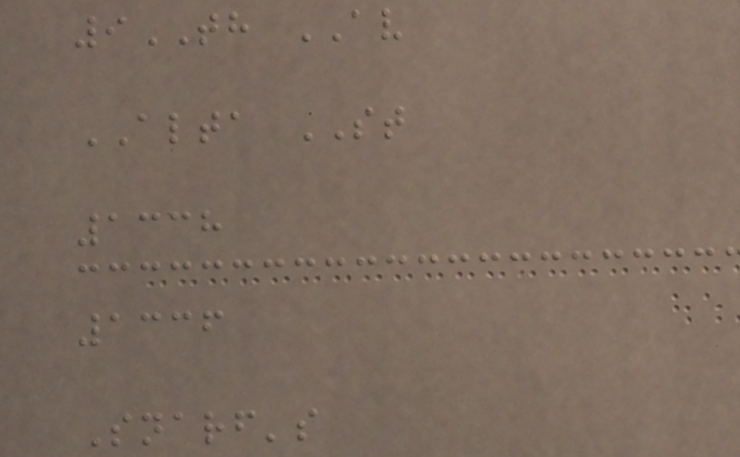9TH AV
ALTA ST
1338
1336
Snarf's
